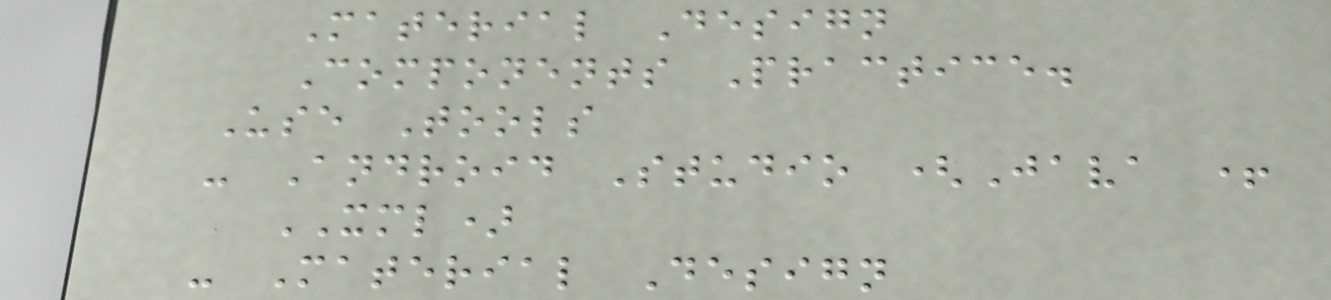Material Design
Components Practice.
Use Tools
- Android Studio (Java +
XML)
- Material Design
